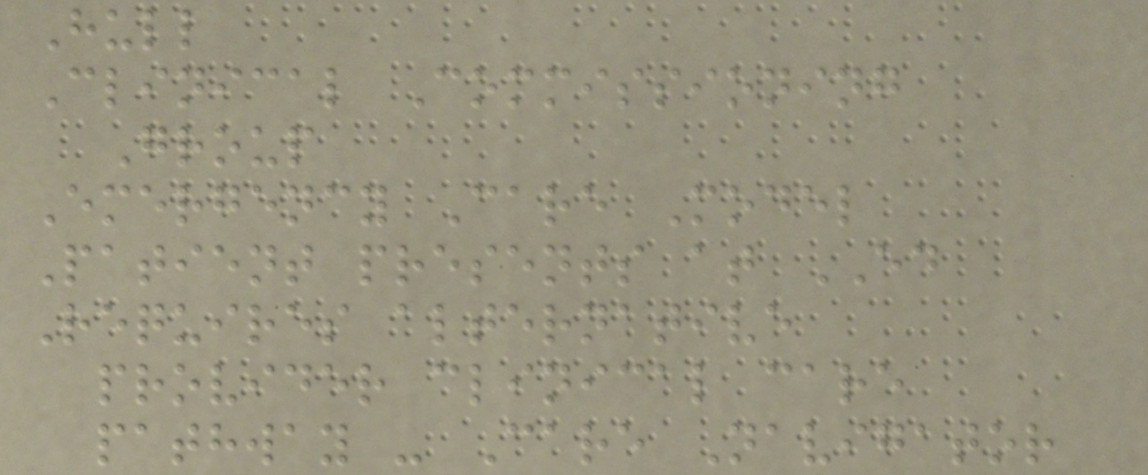Hull
Clinical Commissioning
Group
Emergency Care Model
Patient presents at ED
Requires alternative
provider clinical care
pathway - Care Navigator
